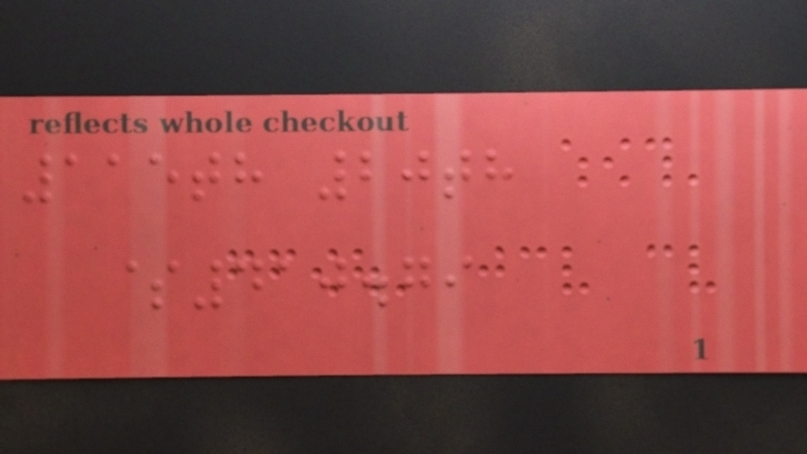115th 20th
$410.79
